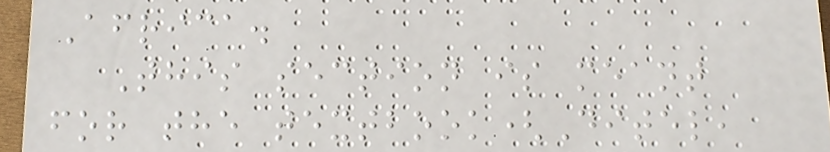Africa.
This section is meant
for the textbook(Ditel,
